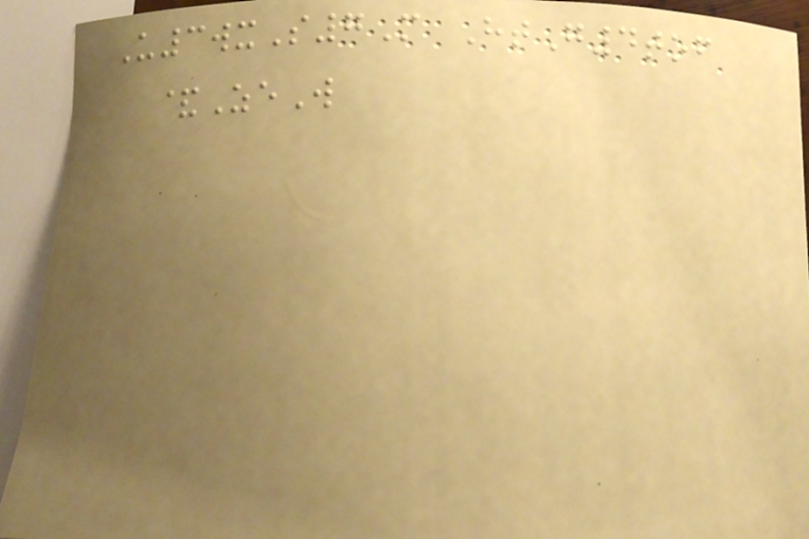U3wxS7M HtG4tof
&ZeW
